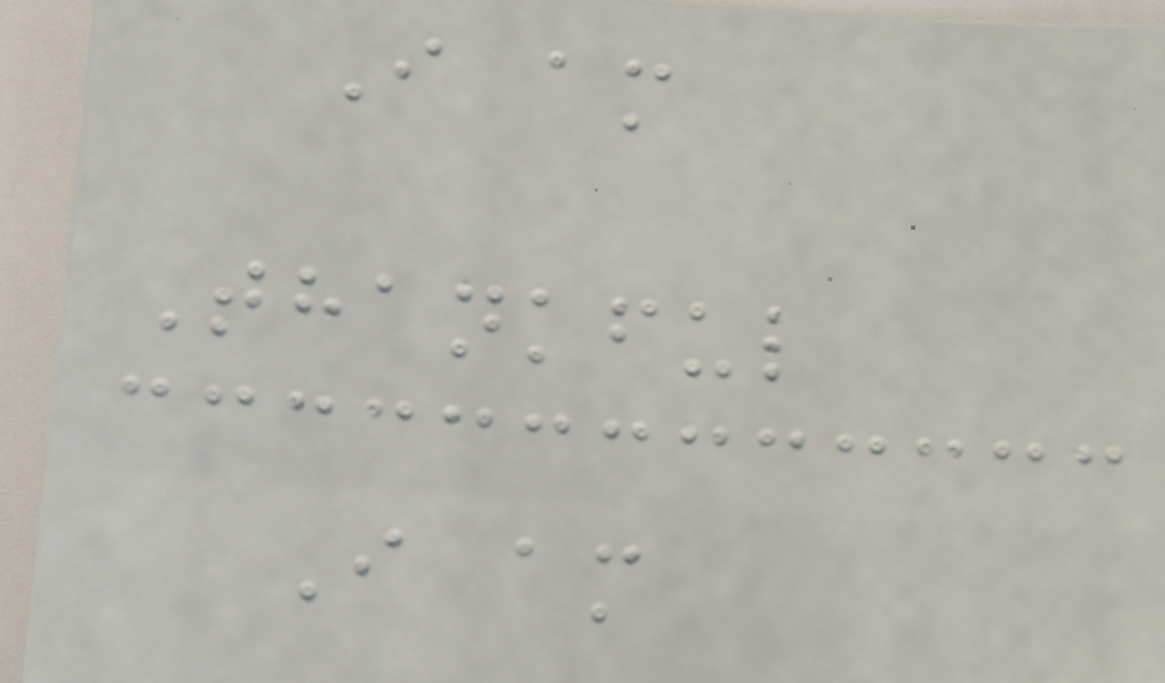I am
Thankful
I am
